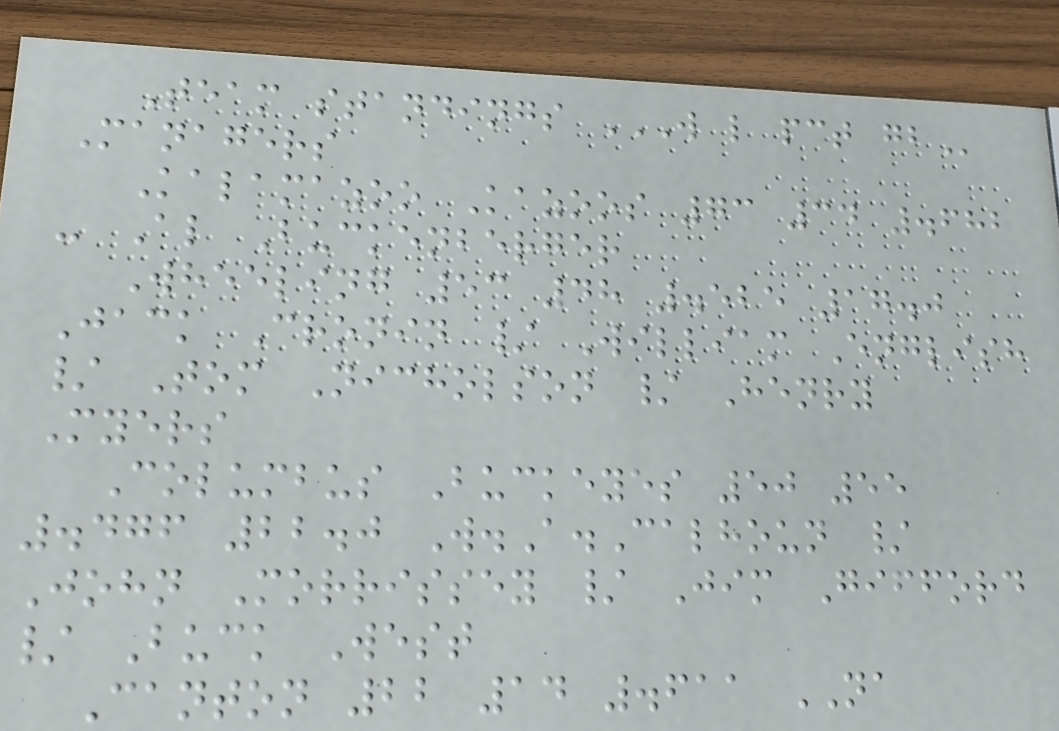Team standings W L PCT GB
Managers
Kalamazoo Kazoos 73 34 .682
- Al Buckenberger
Wheeling 53 48 .525 17.0
Jack Cronin / William English
/ Tom Nicholson / Henry
Myers
Columbus Buckeyes 50 55
.476 22.0 W.A.Calhoun /
John Morrissey / Jim Gifford
/ Buck West
Canton 22 14 .611 NA
